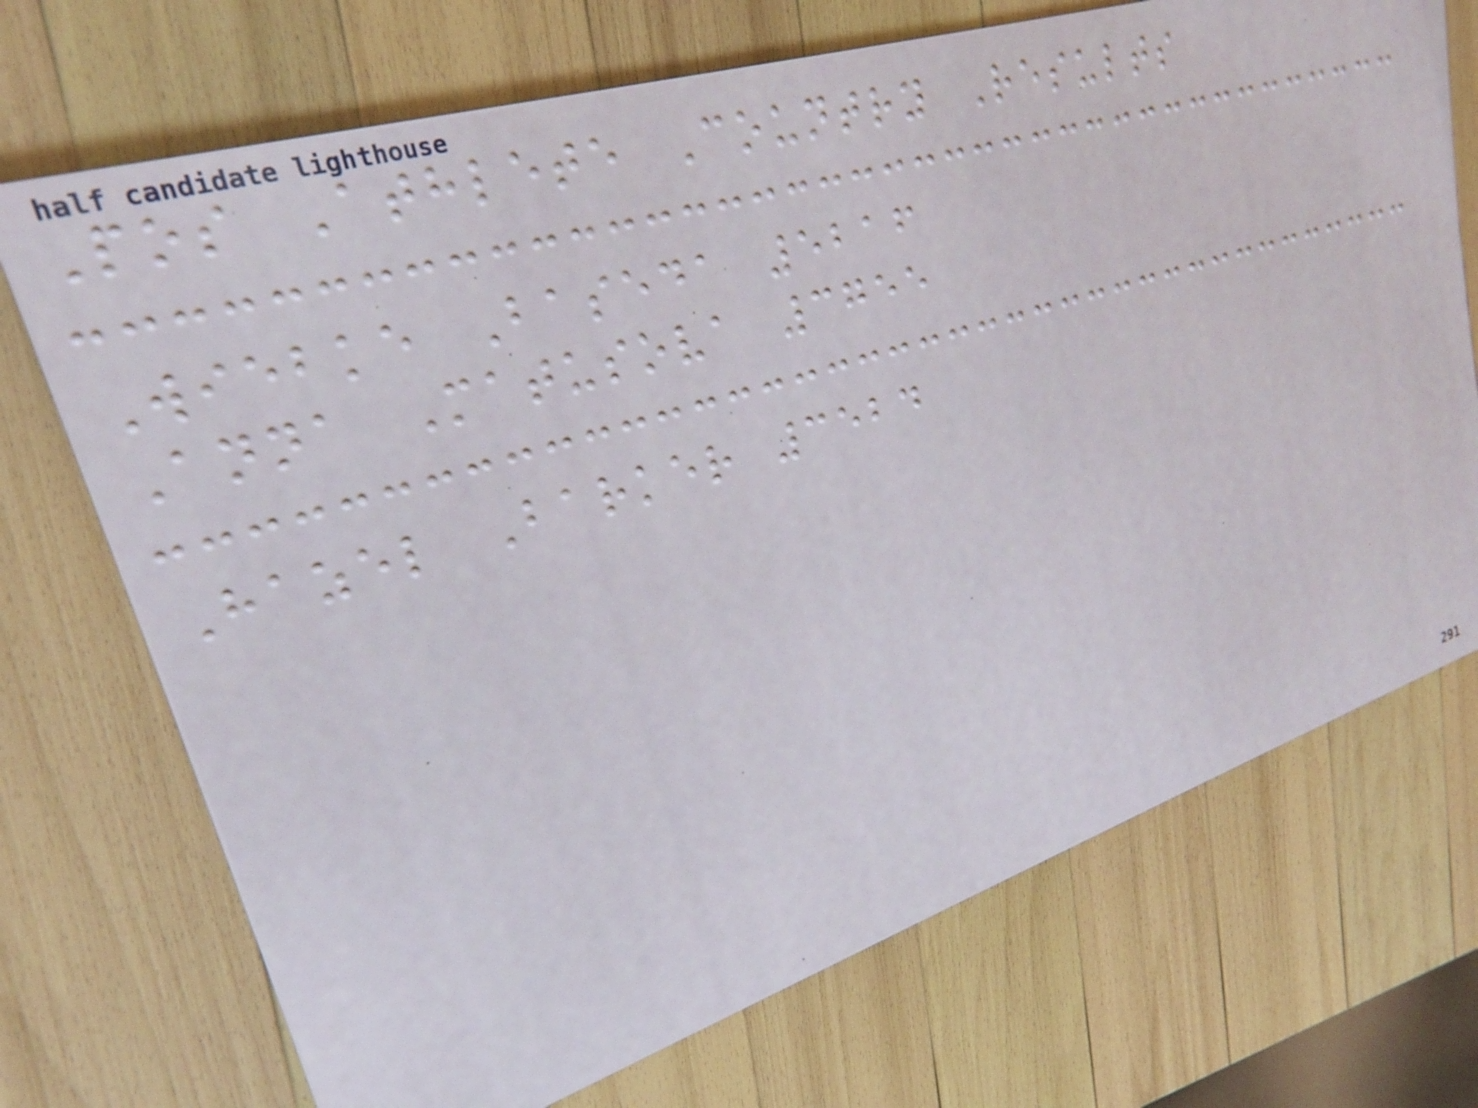Pos Athlete Country Results
Wiebke Baseda 5216
Anna Matusova 3755
Hazel Barker 3524
